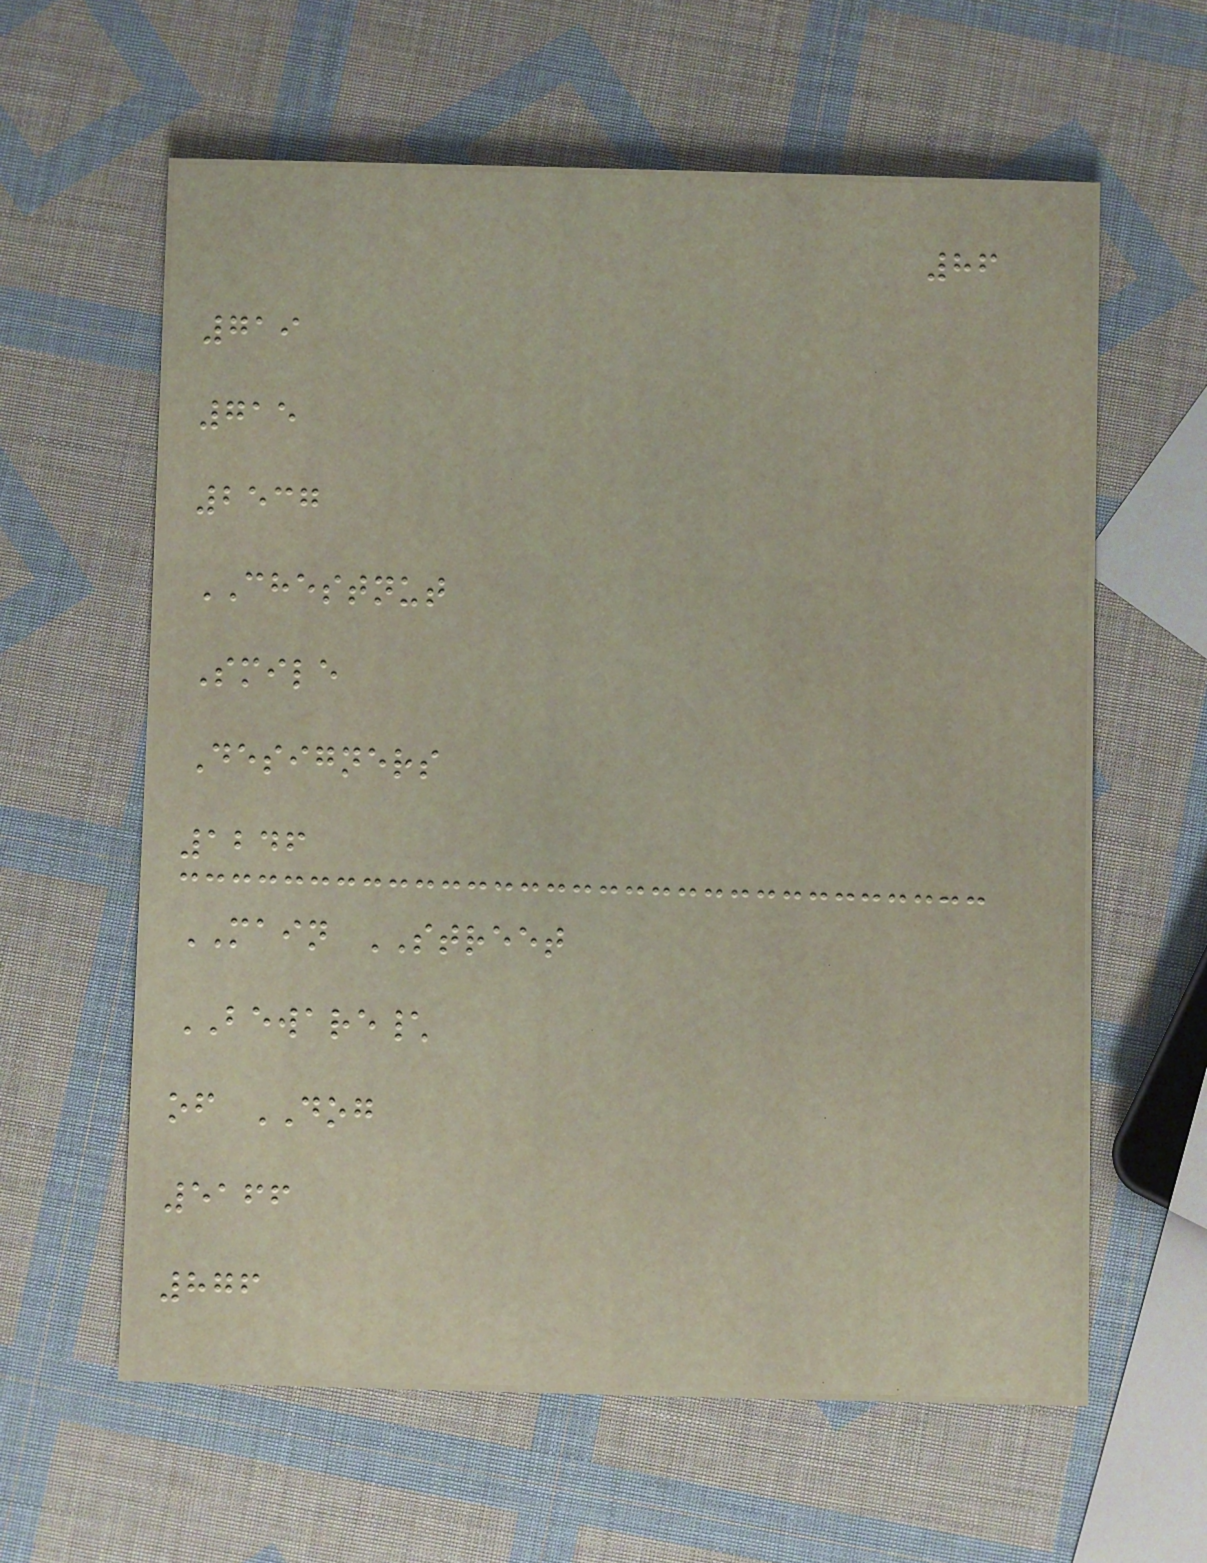86
719
715
2537
CHESTNUT
Smile
Designers
1246
MAIN STREET
BEWARE\
of DOG
5166
876
